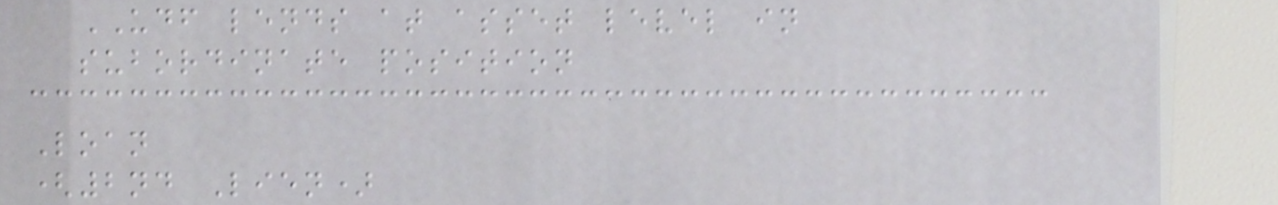UDF lends at asset level in
subordinate position
Loan
(2nd Lien)
